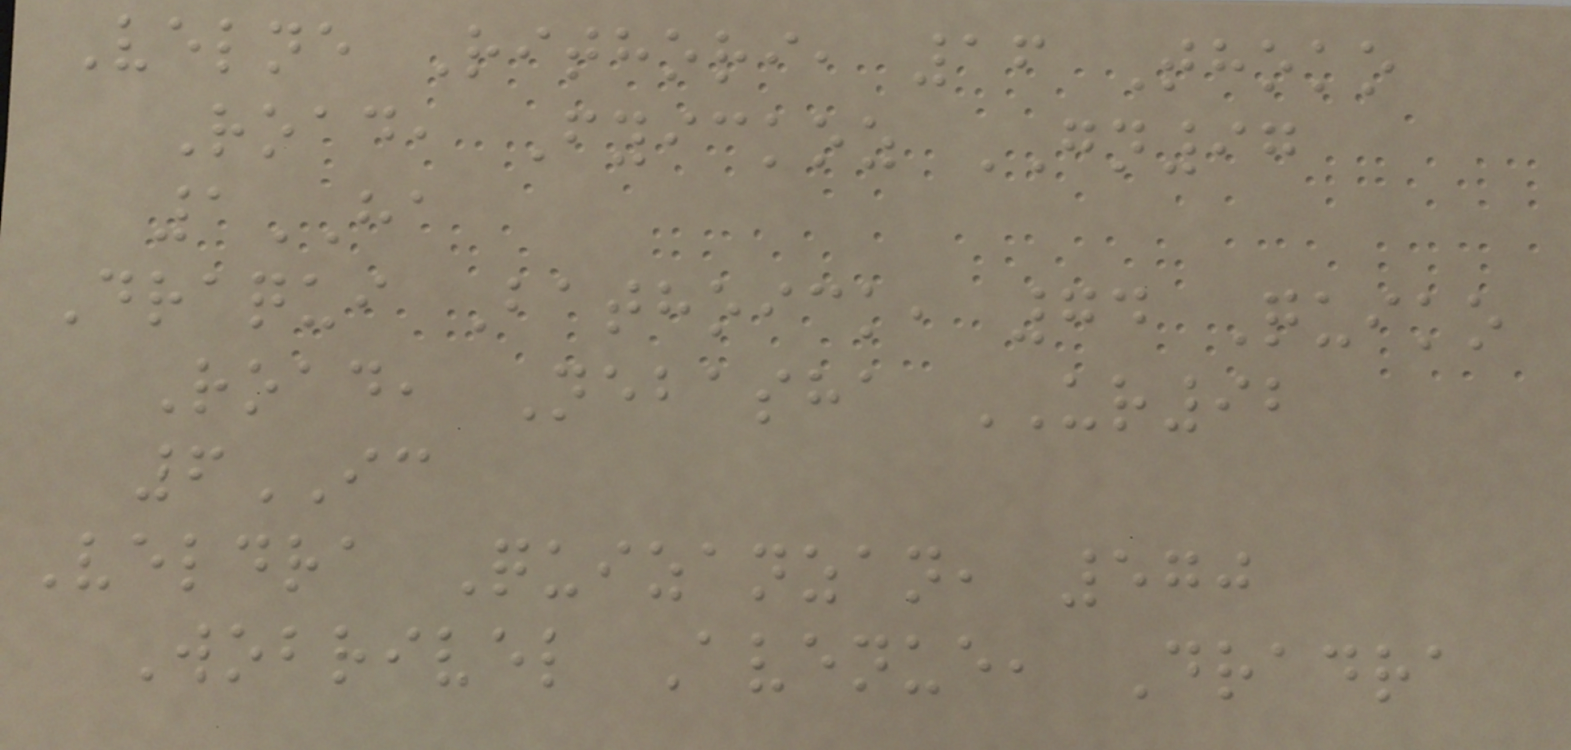Velne Rithori, 16 Thoko
Road, Fyickoz GN97
1HA
Draqui Bathoick, 74 Quiko
Road, Nebasha UR92
6IC
Veldra Quizanzan, 570
Wobrivel Avenue, Dradra
